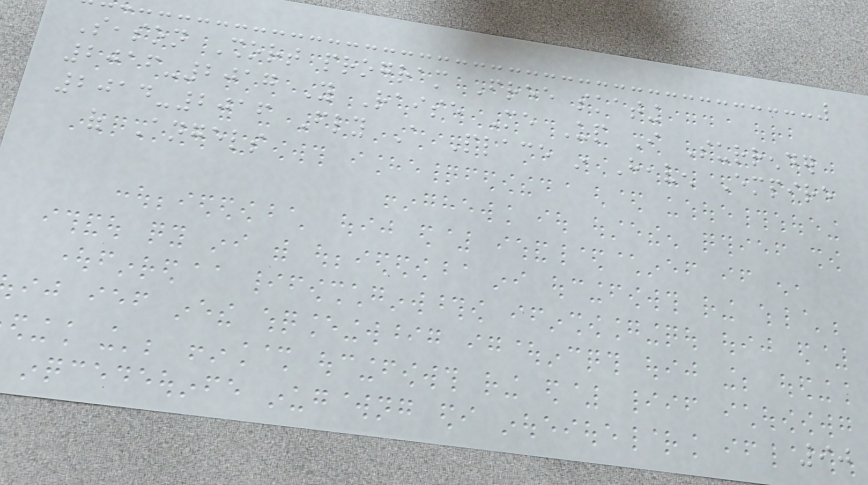Season Short program Free skating
2016-2017 You Raise Me Up I Surrender
2014-2016 Fly A Place in Heaven Empire
of Angels
90
